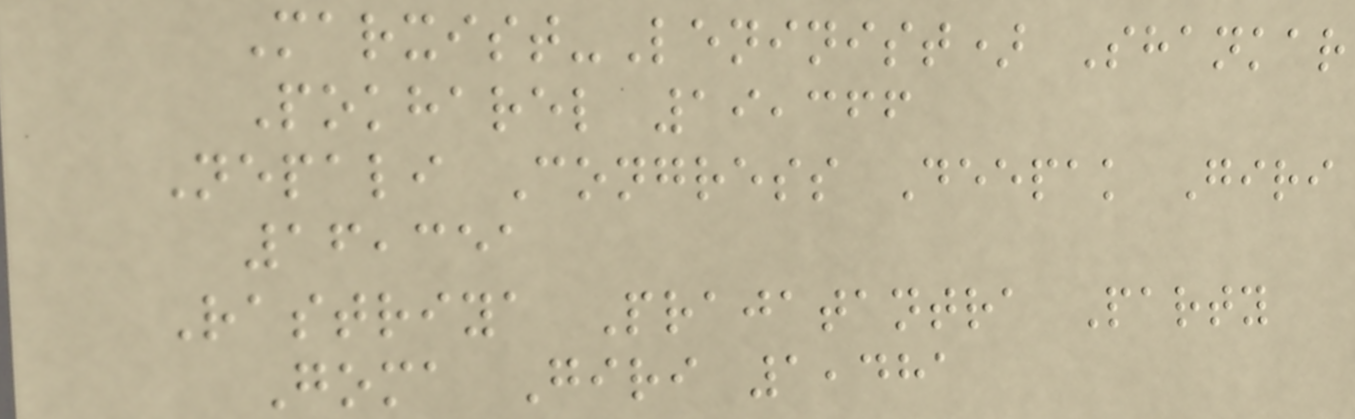Marxist-Leninist) Shankar
Pokharel 19,366
Nepali Congress Deepak Giri
16,351
Rastriya Prajatantra Party
Goma Giri 1,481
